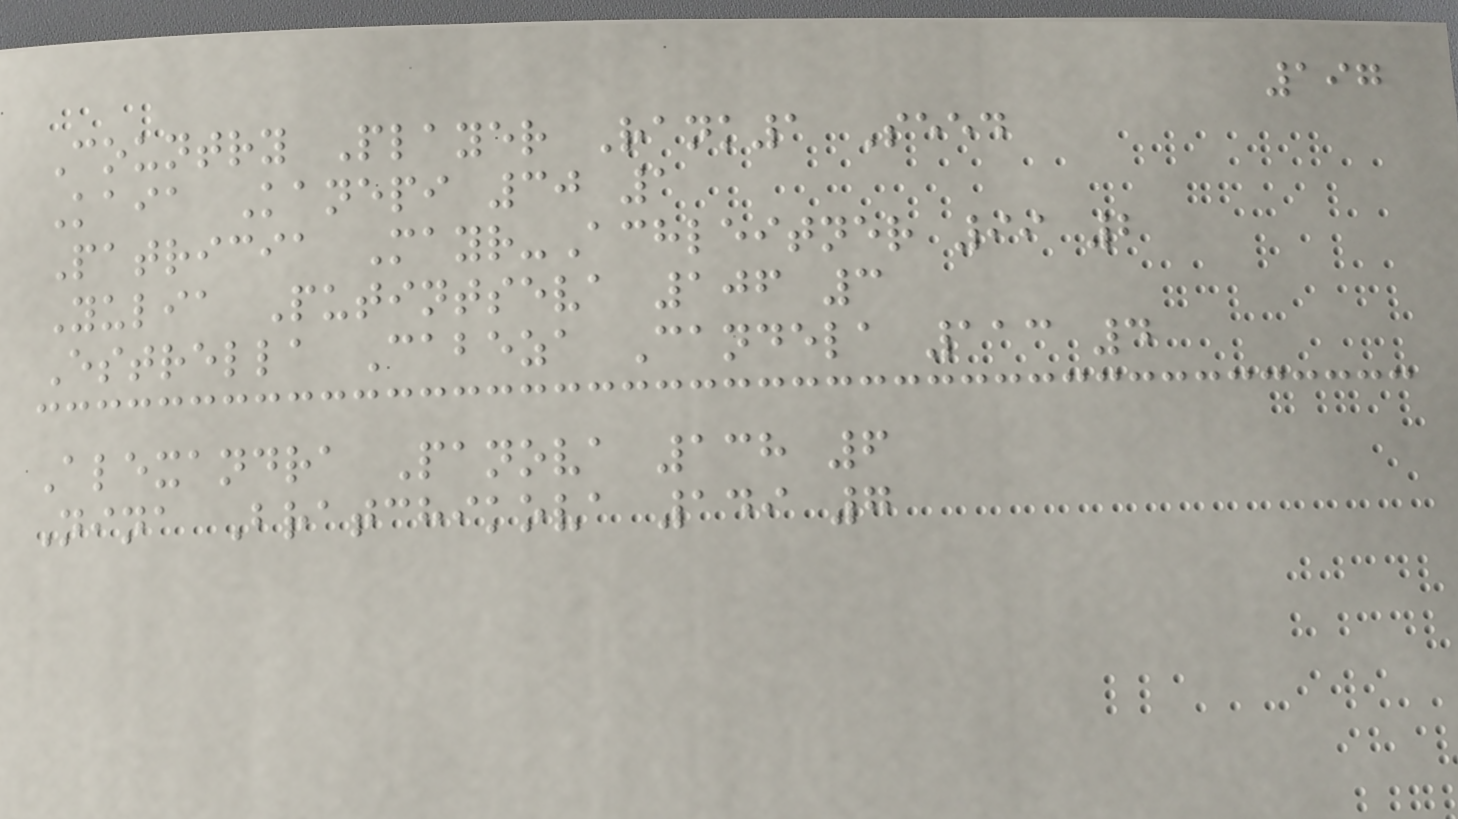197
Country Player Rank1 Seed
Kaia Kanepi 30 1
Patricia Mayr-Achleitner 99 2
Yulia Putintseva 106 3
Estrella Cabeza Candela 113 4
Alexandra Panova 138 6
Nina Bratchikova 149 7
